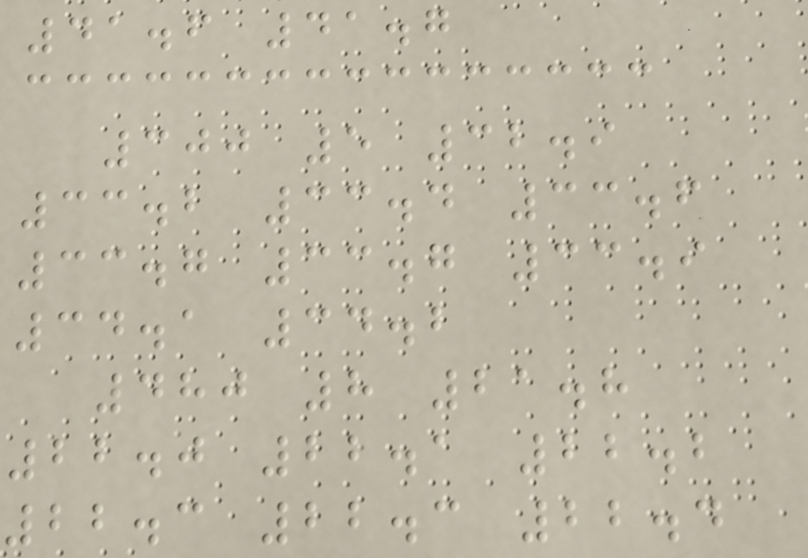41.6 41.7
300 5 32.9
33.2 33.4 33.6
33.7 33.7 33.9
34.1 34.2
480 8 21.8
22.0 22.1 22.2
22.3 22.3 22.4
